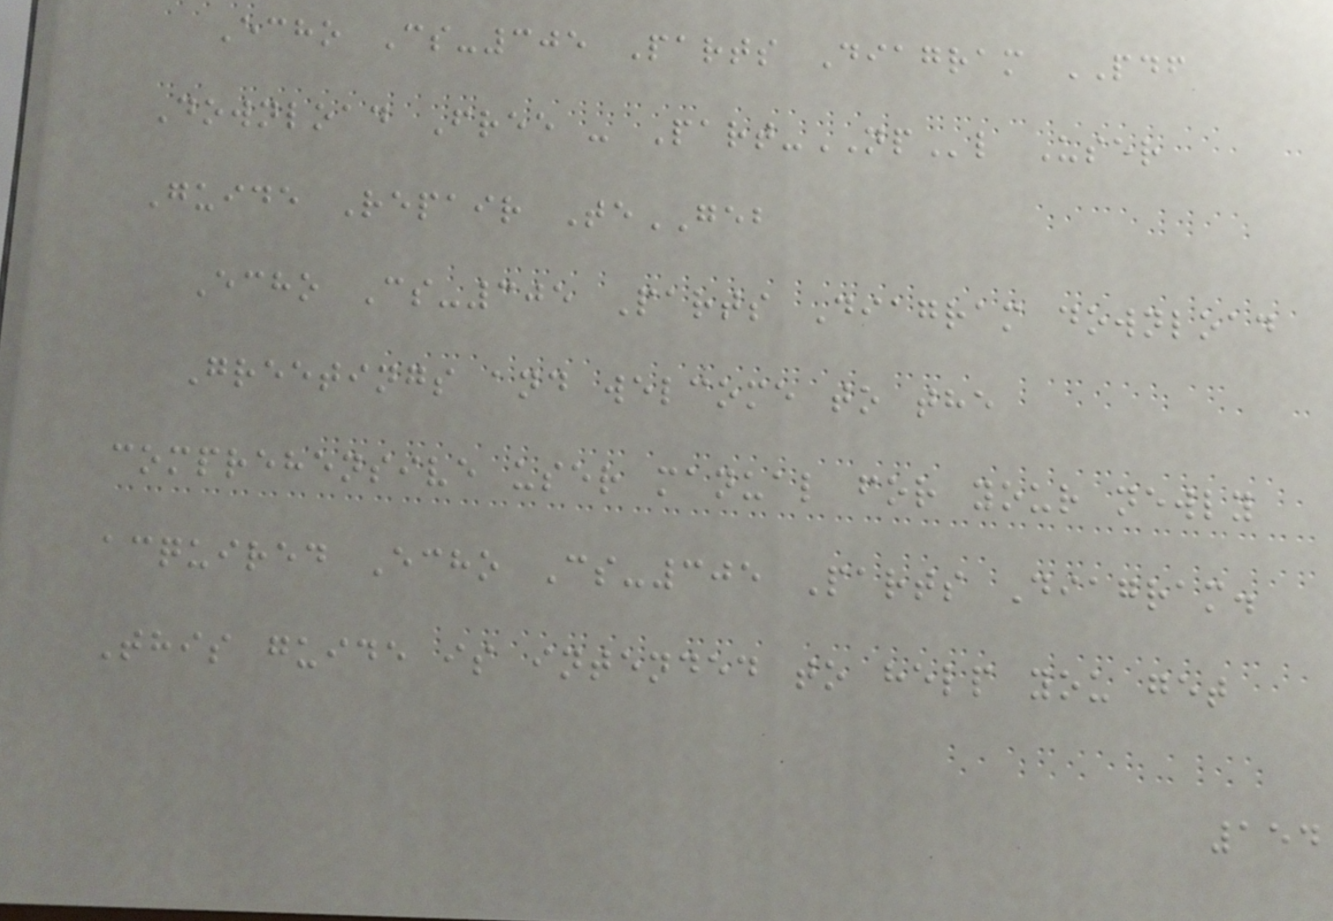Echo Cs-305 Parts Diagram PDF
Download Free - Part-NPl User
Guide Repair TeGEB
Echo Cs-305 Parts Diagram download
Greetings and welcome to the
comprehensive user manual for your newly
acquired Echo Cs-305 Parts Diagram.
This guide is intended to help you get
154
